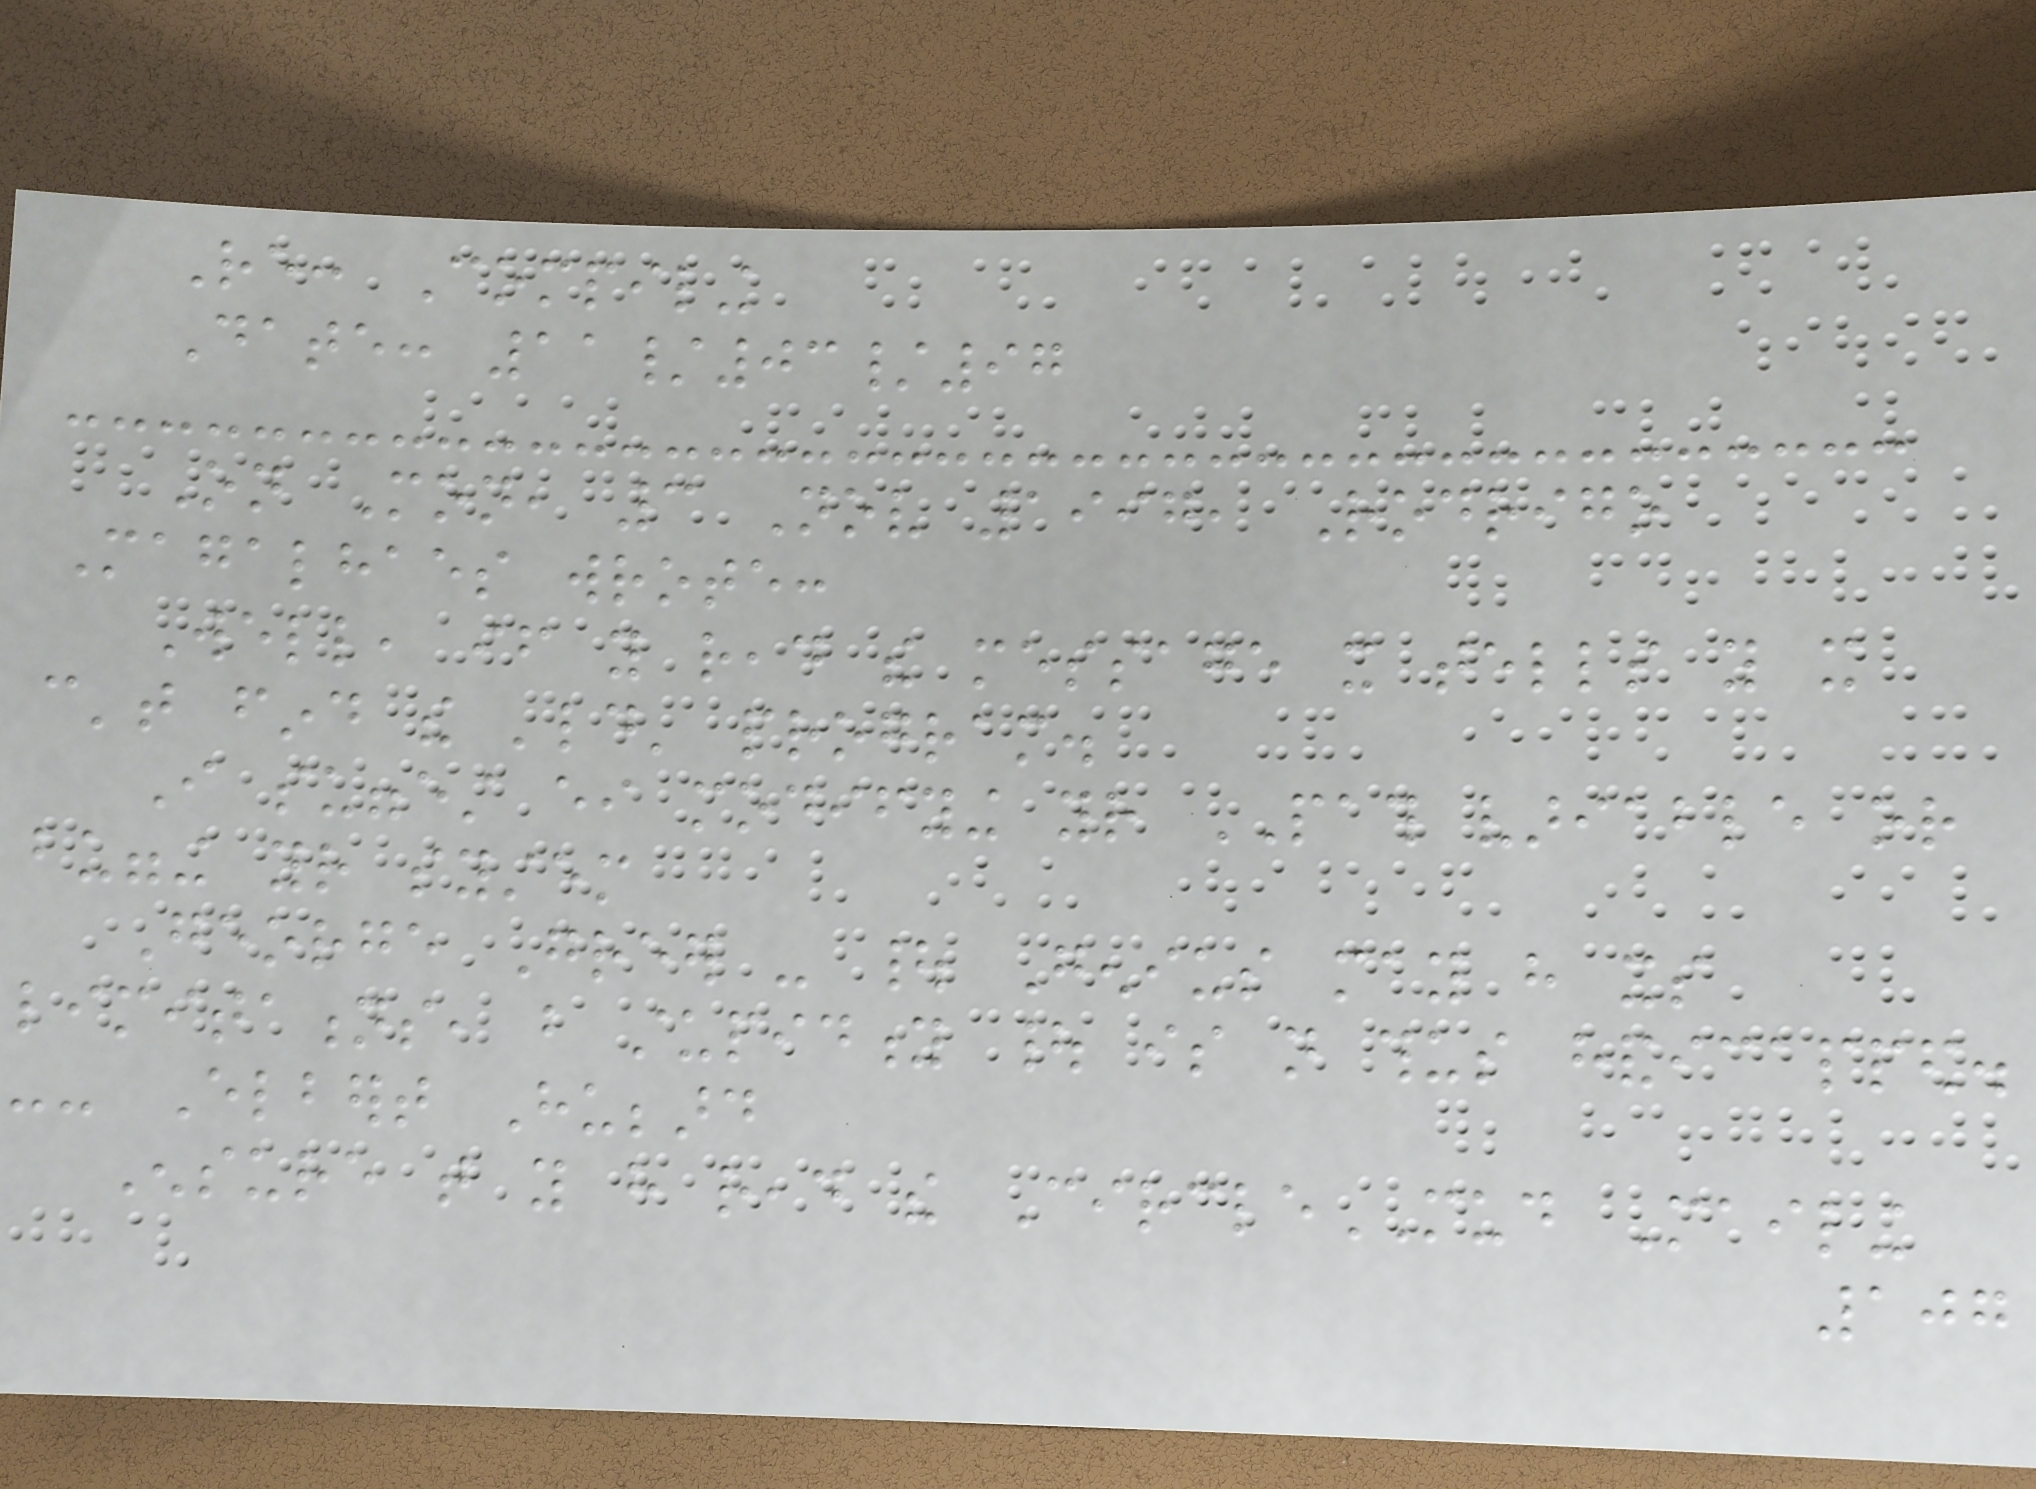Re: Compiling
Date: 11/03/97
On Mon, 3 Nov 1997, Rodrigo
Magalhaes wrote:
Well, if you read the message it tells you it
can't find the 'ld' program.
I suggest either modifying your PATH variable or
bugging your system
George Greer - | Genius may have its
limitations, but stupidity | is not thus handicapped.
-- Elbert Hubbard
Ensure that you have read the CircleMUD Mailing
107
